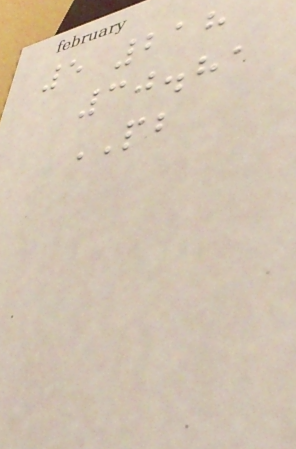5 218
30.81
PB
